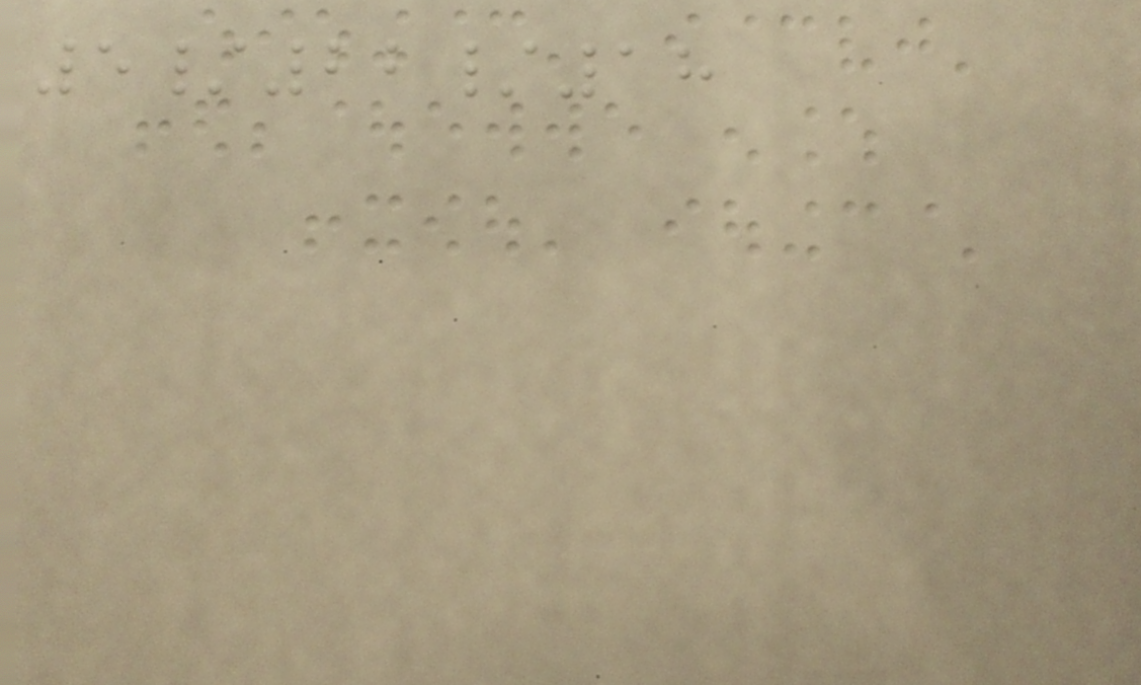5/22/18
